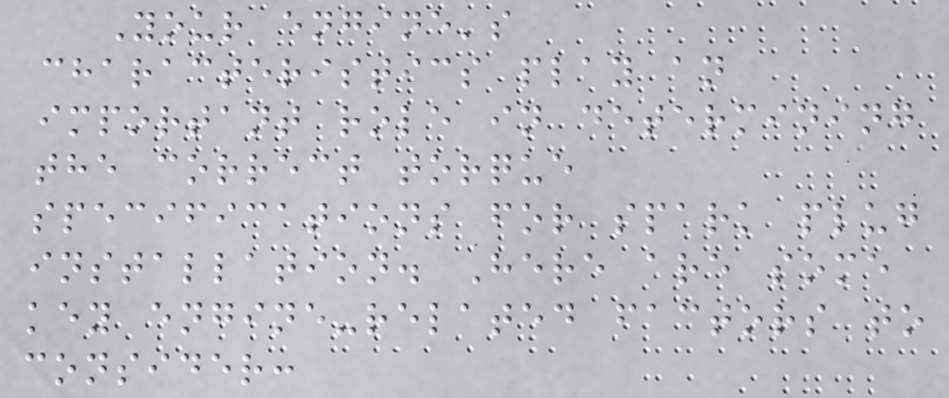Your engine's
characteristics play an
important role in determining
the correct torque
specifications for spark plug
installation. Here are some
key engine-related factors to
consider:
